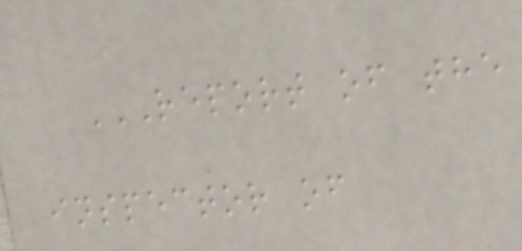REPORT OF THE
INSPECTOR OF
